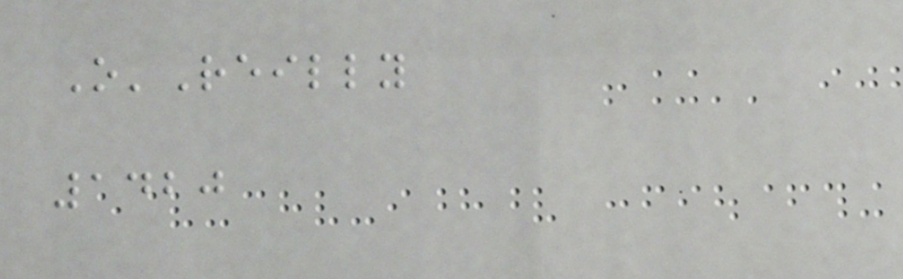O'Reilly
1420
